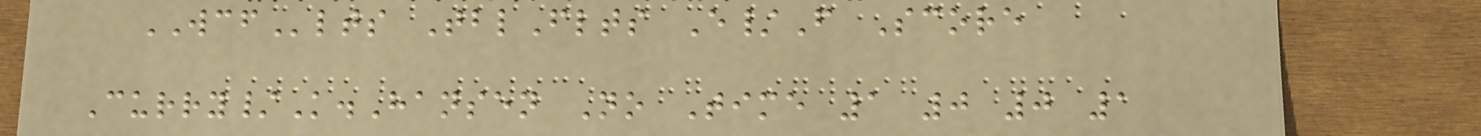WCFlts TblFlts E/F Score
Curry/K.Hansen No Time 1 0 0 1
